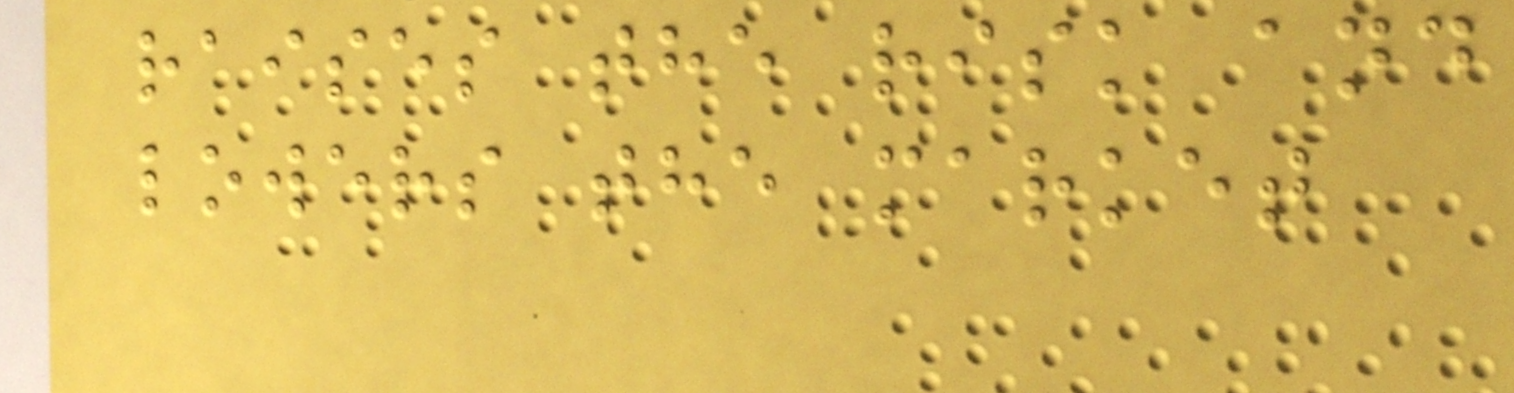raises the risk and
lowers the market
